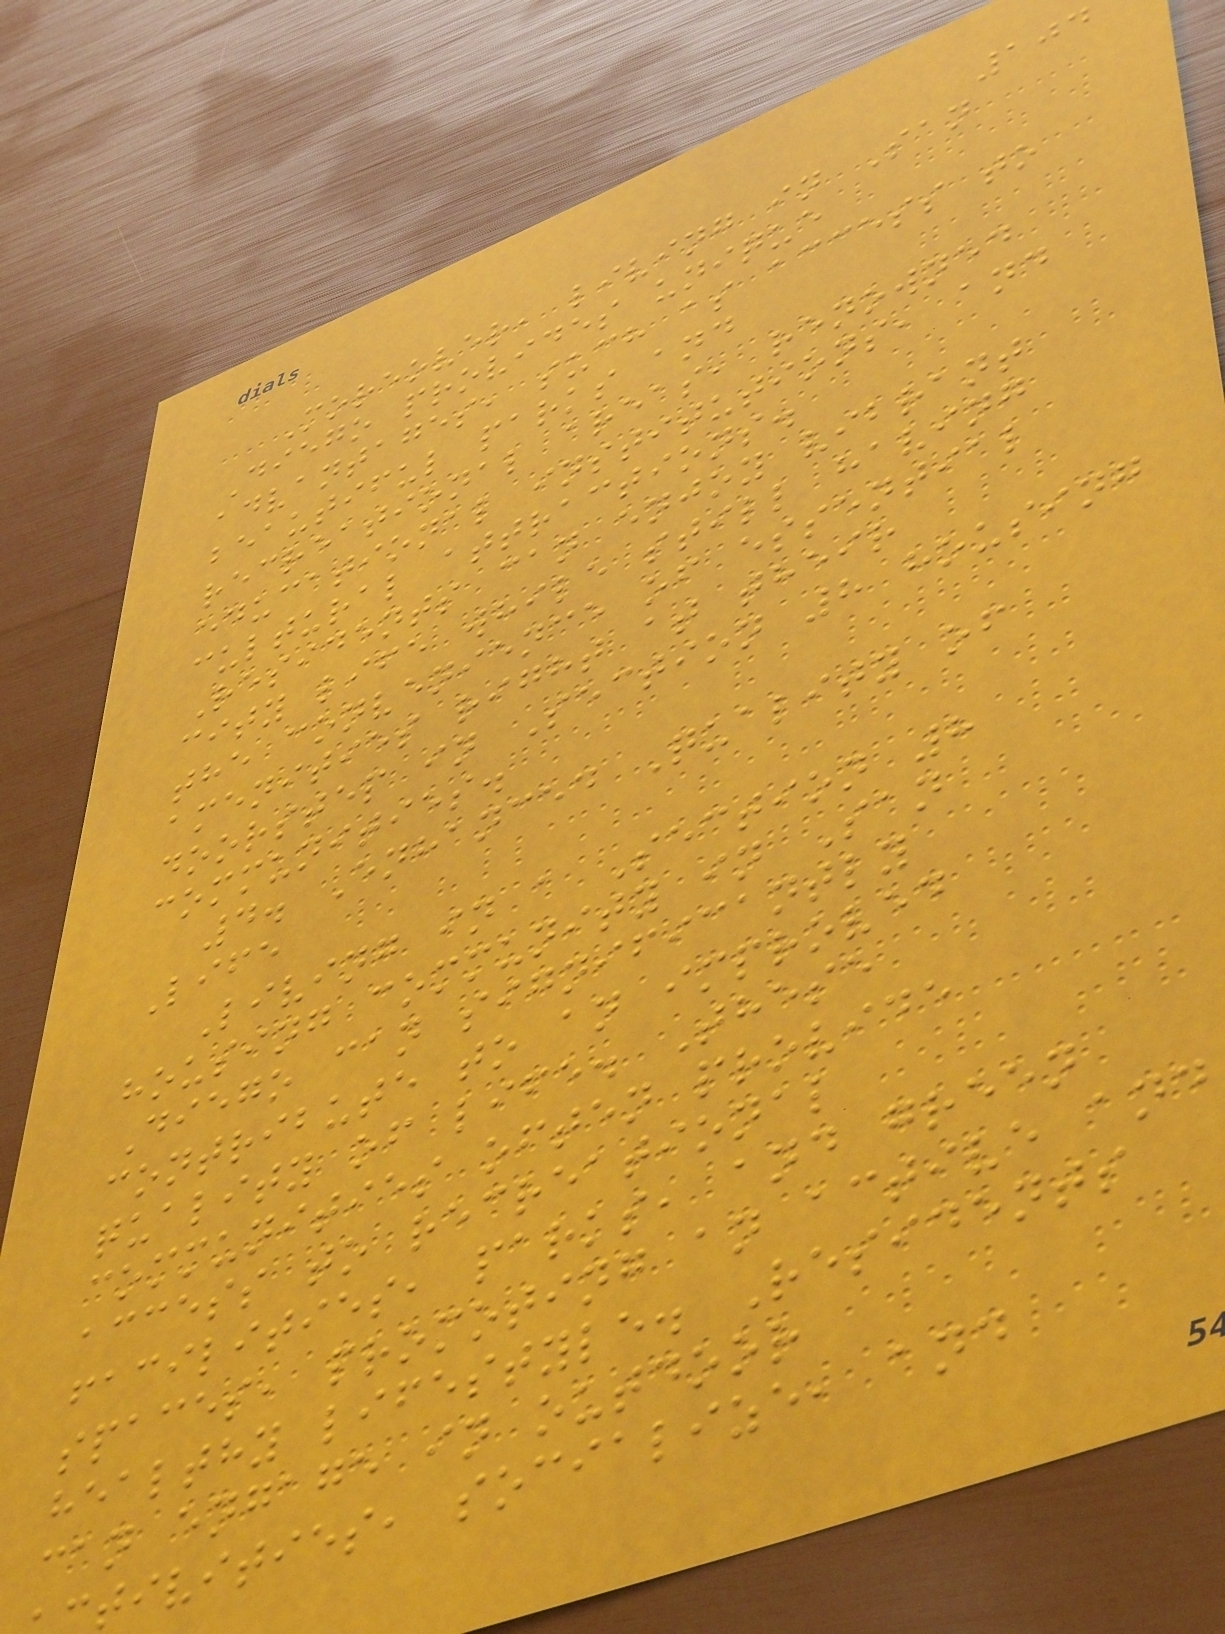104
Moreover, living in San
Diego provides unique
advantages, such as access to
beautiful parks and
recreational areas, renowned
educational institutions, and
cultural attractions.
Residents can enjoy vibrant
city life while still having
the convenience of essential
amenities right at their
doorstep in Section 8 housing
communities.
4. Enhanced Quality of
Life
Living in a Section 8
housing community in San
Diego can significantly
contribute to an improved
quality of life. These
communities often provide
access to recreational
facilities, parks, and green
spaces, promoting an active and
healthy lifestyle. Residents
can engage in outdoor
tivities, socialize, and
